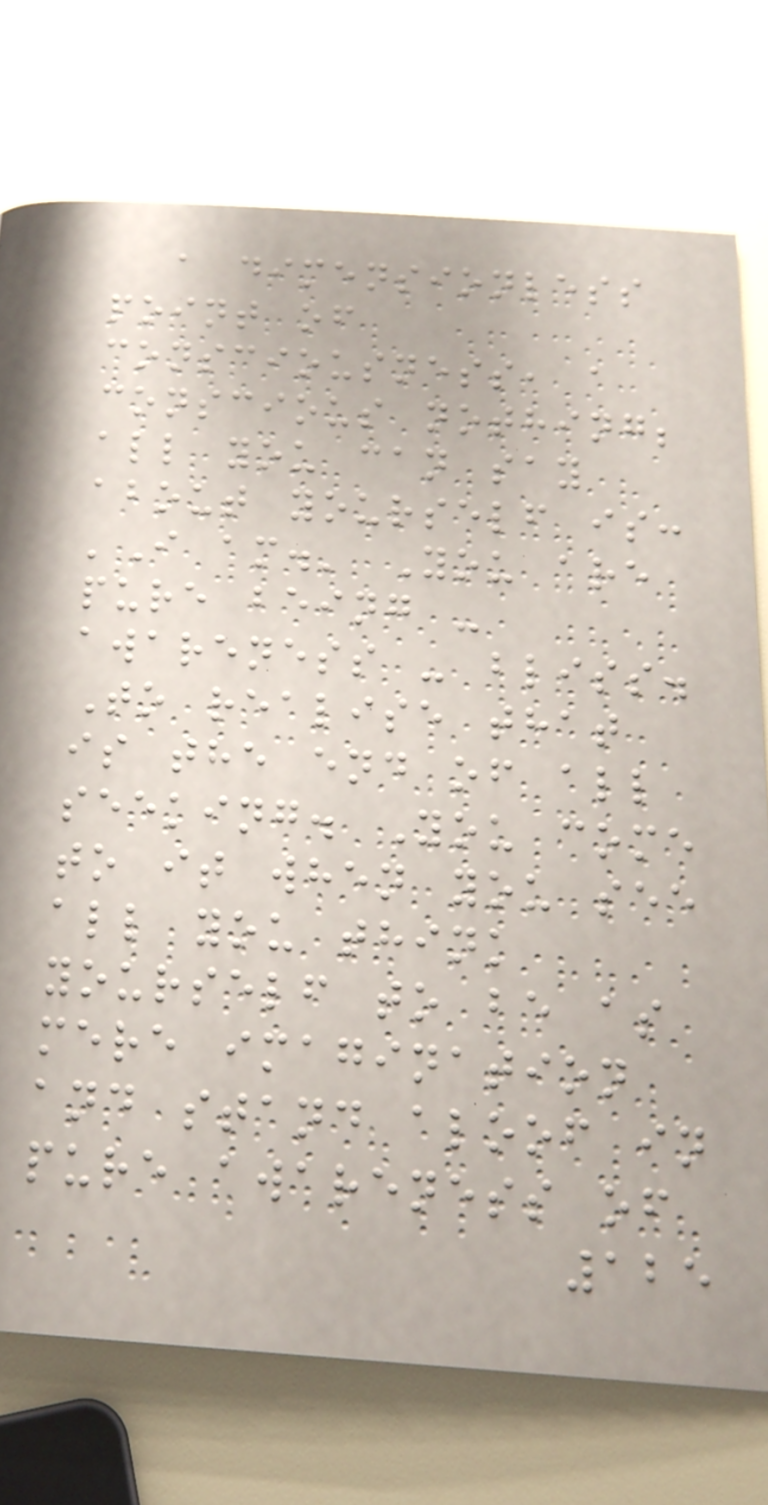a dimensionless
point of
consciousness, a
conscious nothing;
all you can say
about yourself is:
'I am.' You are
pure being -
awareness - bliss.
To realise that
is the end of all
seeking. You come
to it when you see
all you think
yourself to be as
mere imagination
and stand aloof in
pure awareness of
125
